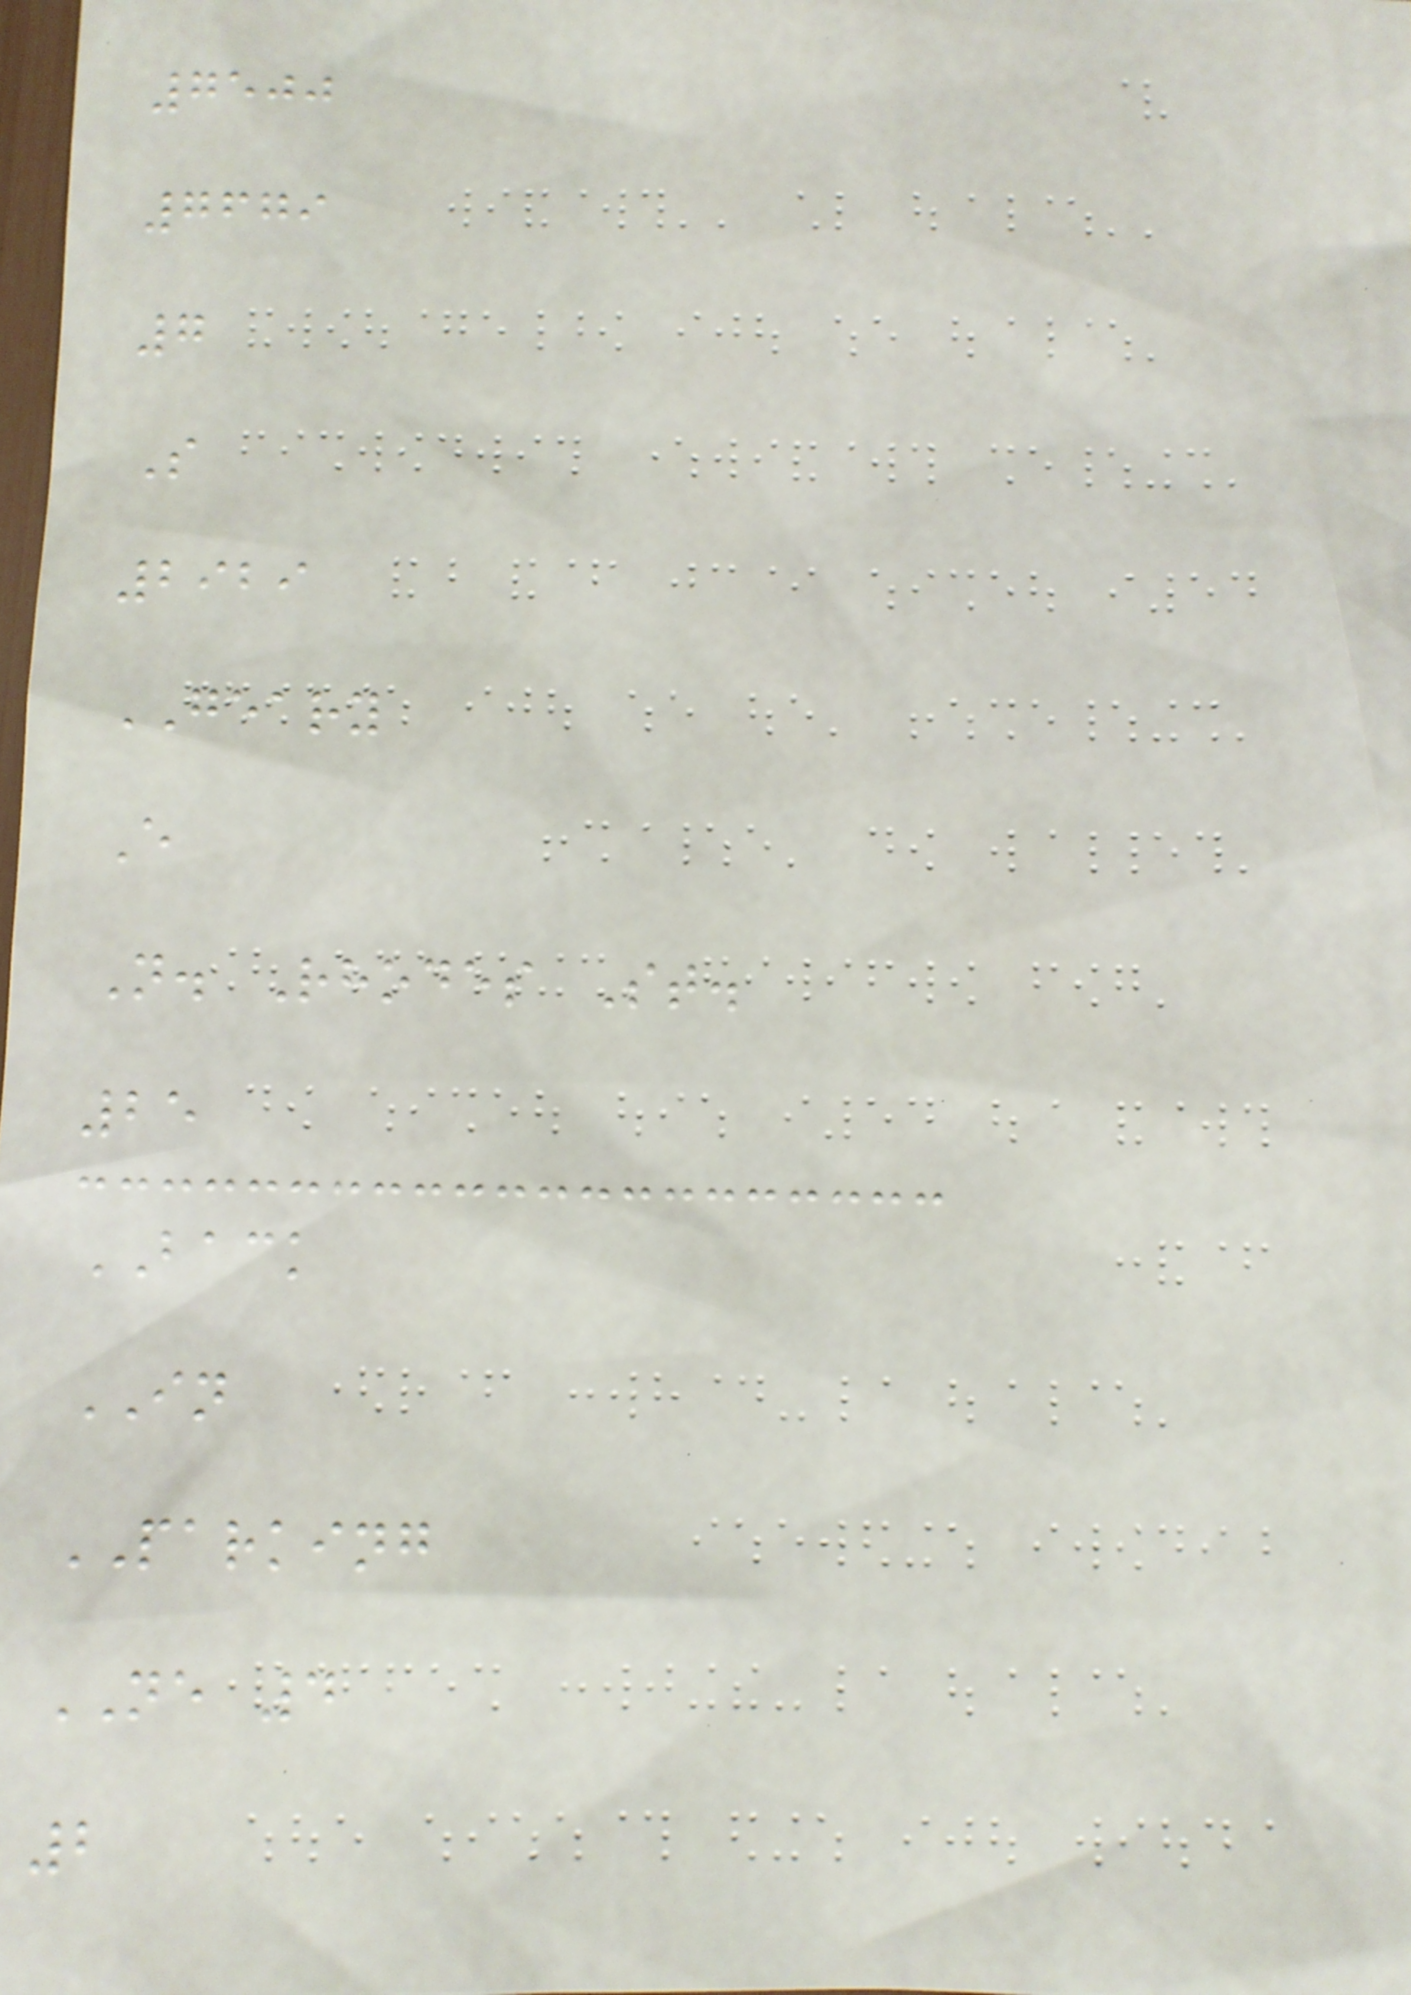7500
7679
7
S
2929
GEARY
E
N. Rhodes St.
25
BACK
IN
PARKING
NE 4
2
